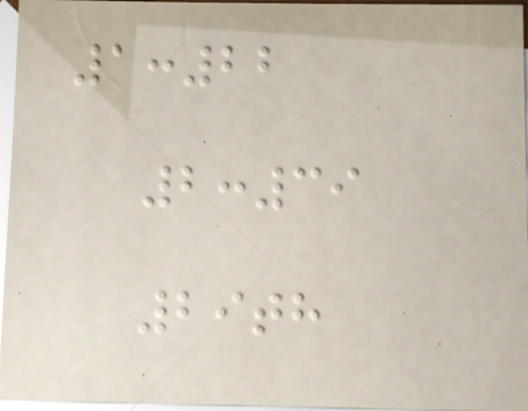1:22
2:39
29th
